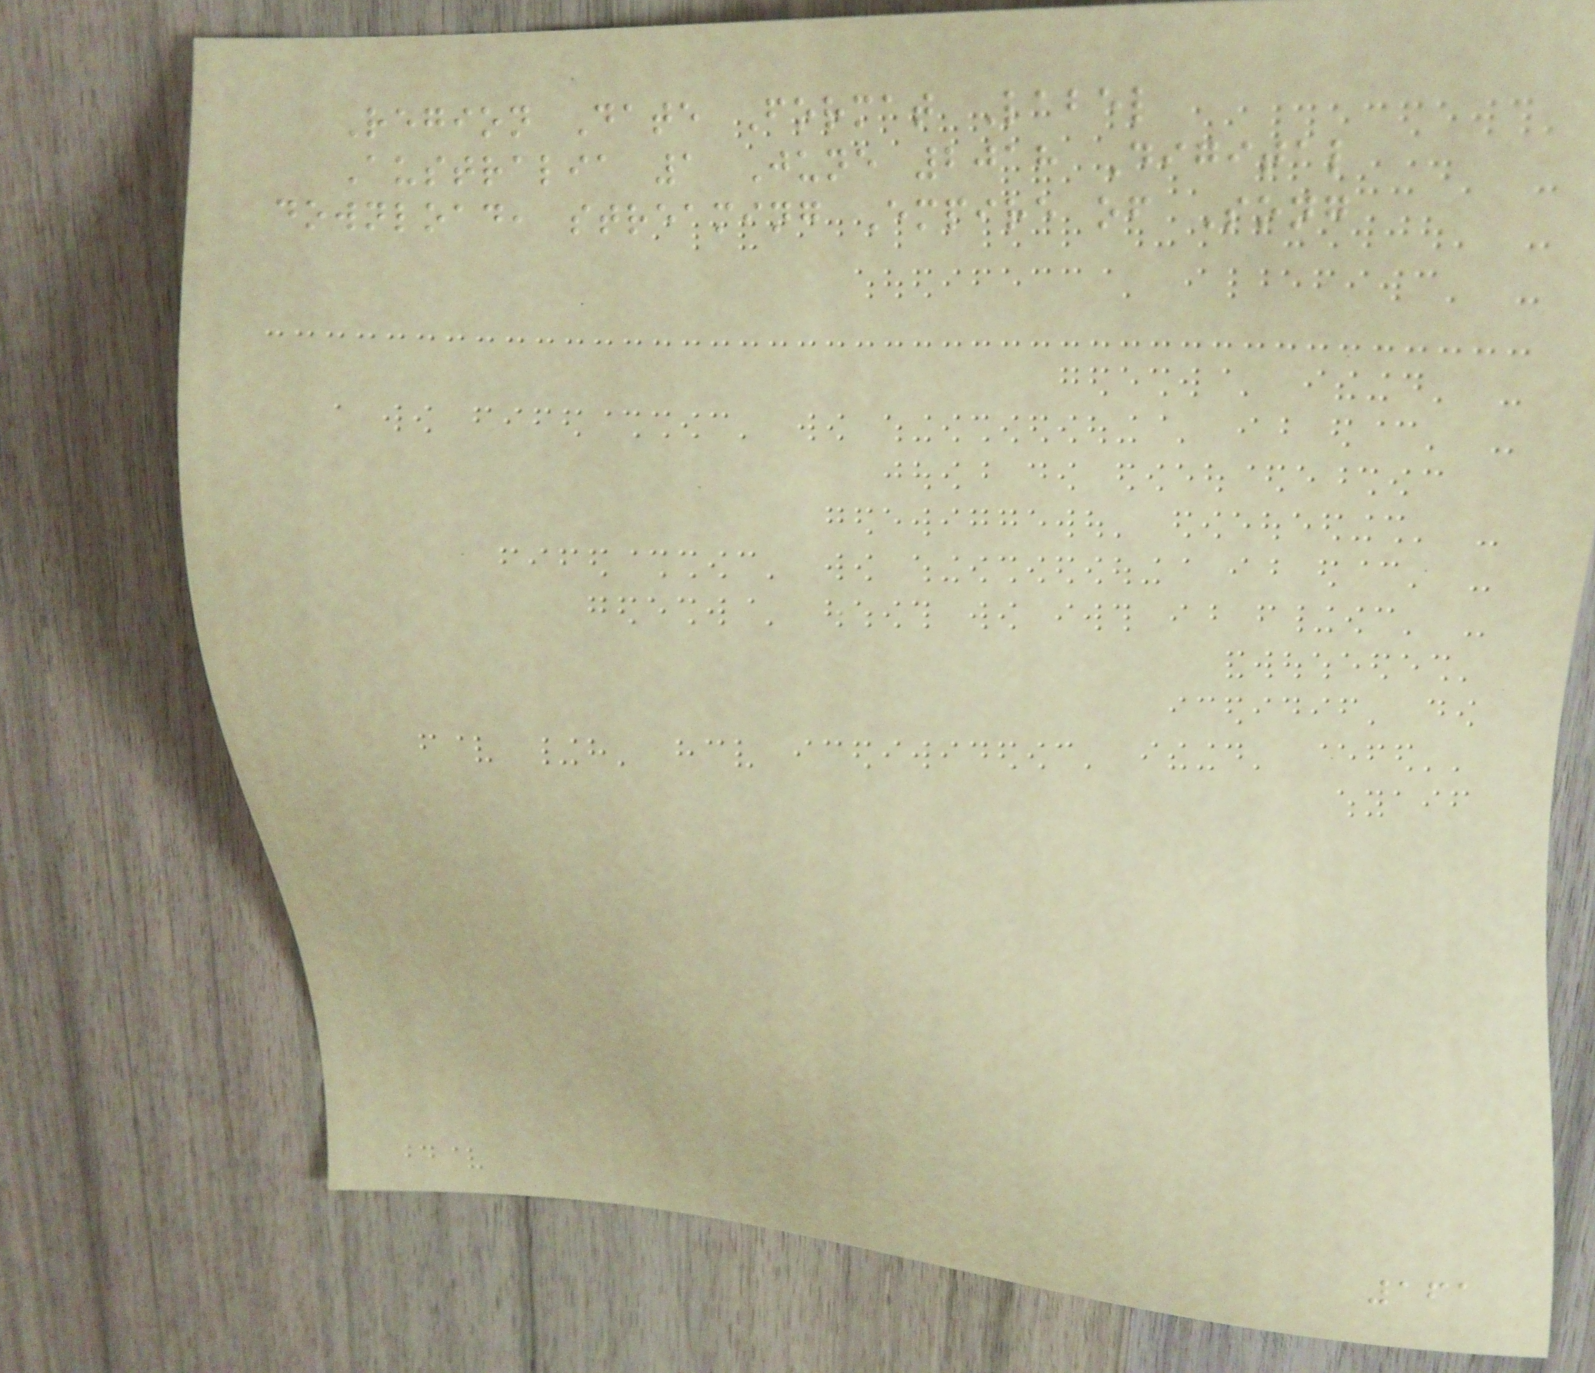Region Date Format Label
Australia 1 June 2018 Digital
download, streaming Empire of Song
161
